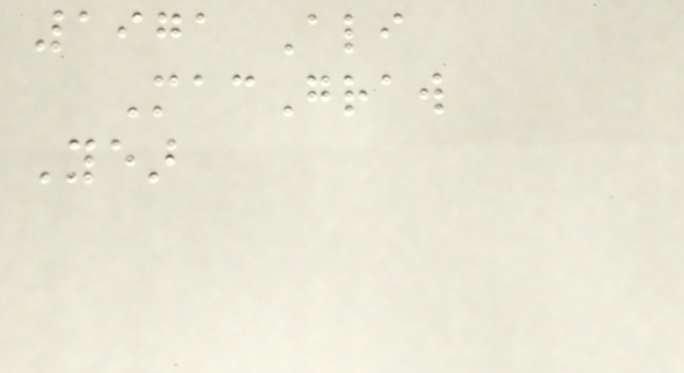1971 Ali
MacGraw
Year
